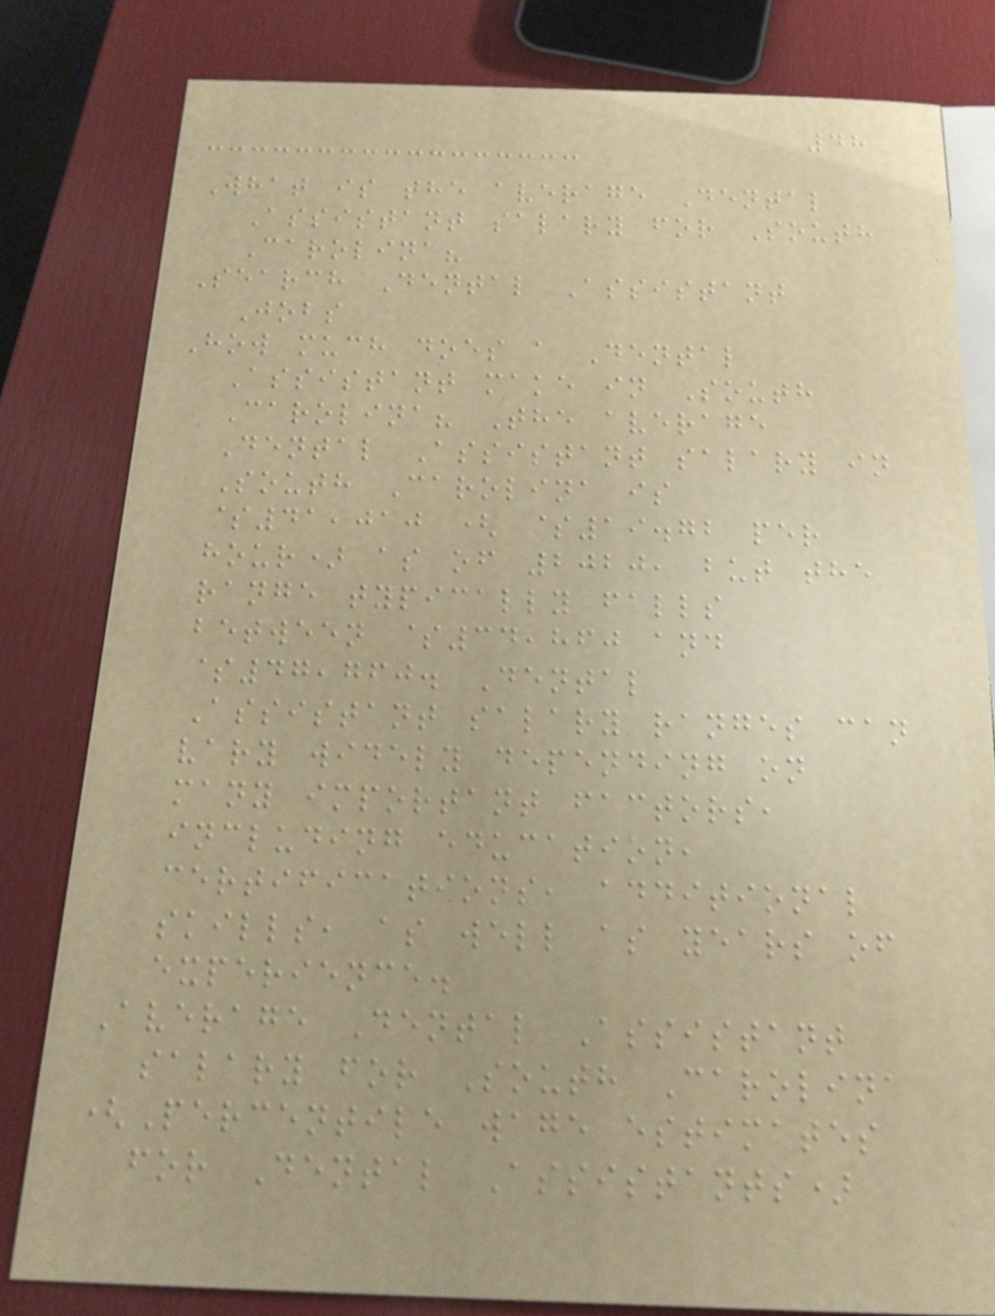48
What is the average Dental
Assistant salary for South
Carolina?
Search Dental Assistant
Jobs
How much does a Dental
Assistant make in South
Carolina? The average
Dental Assistant salary in
South Carolina is
$41,010 ( $19.72 per
hour) as of 2020, but the
range typically falls
between $34,860 and
$47,760. Dental
Assistant salary ranges can
vary widely depending on
many important factors,
including education,
certifications, additional
skills, as well as years of
experience.
Average Dental Assistant
salary for South Carolina
(Percentile wage estimates
for Dental Assistants)
